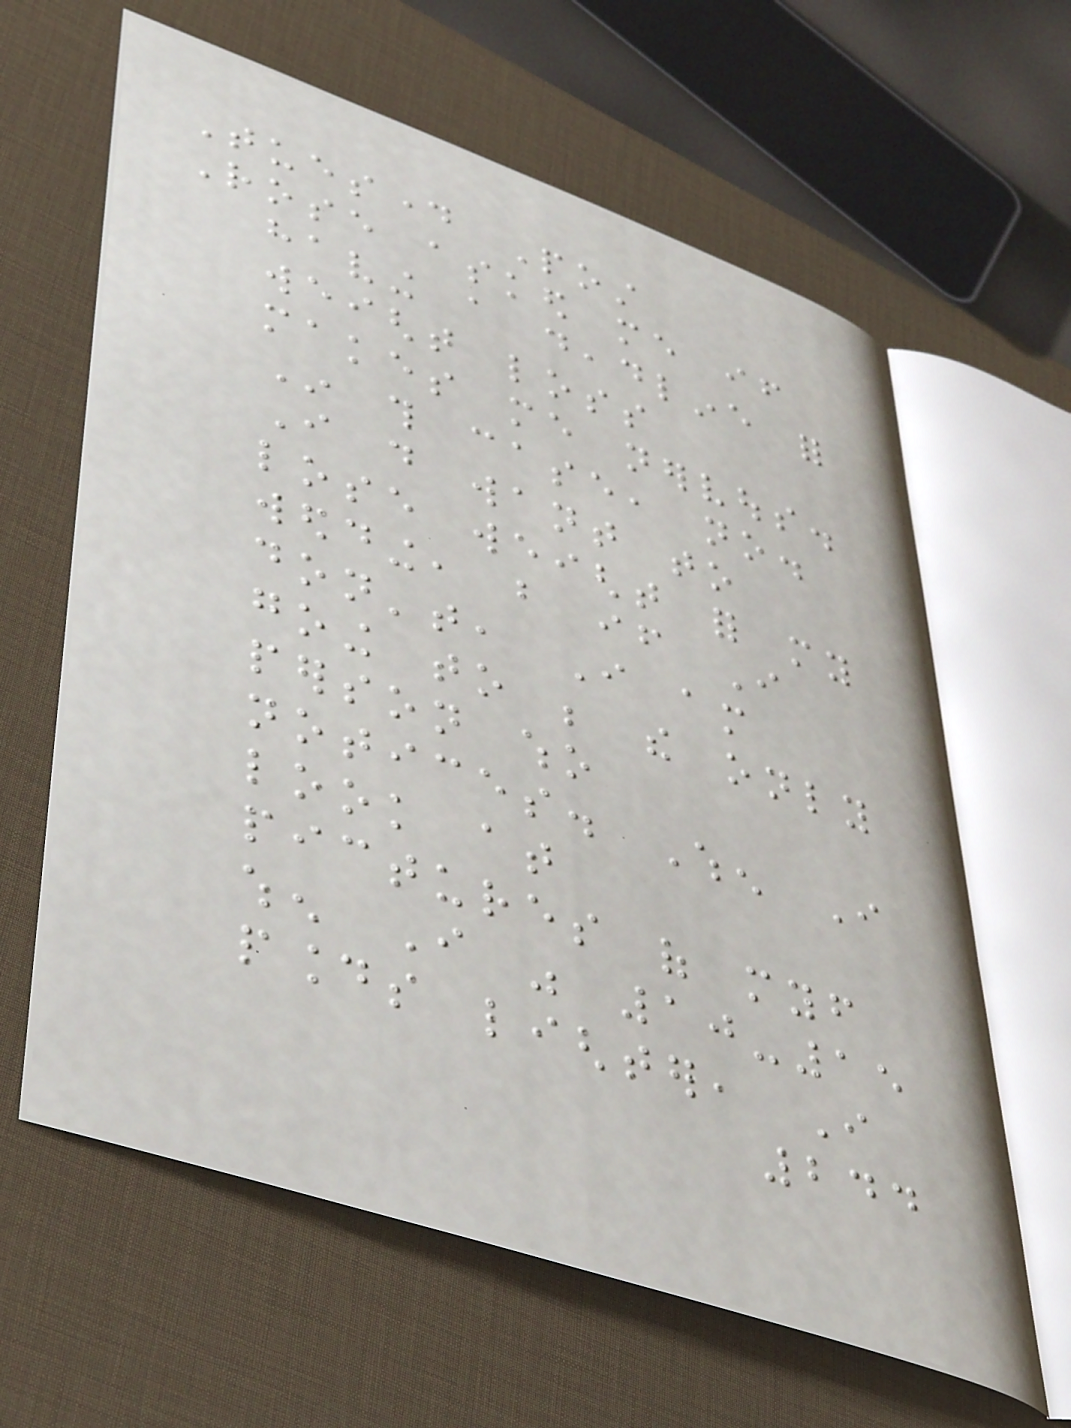Tuesday Post
Rose asked me if
having a deadline for
weight loss
makes me nervous.
In this case, no.
I do want to
lose weight for my
wedding, but if I
don't, I am
going to be the only
person who
notices. When I
look at
pictures of myself
when I was 10-15
pounds lighter, I
244
